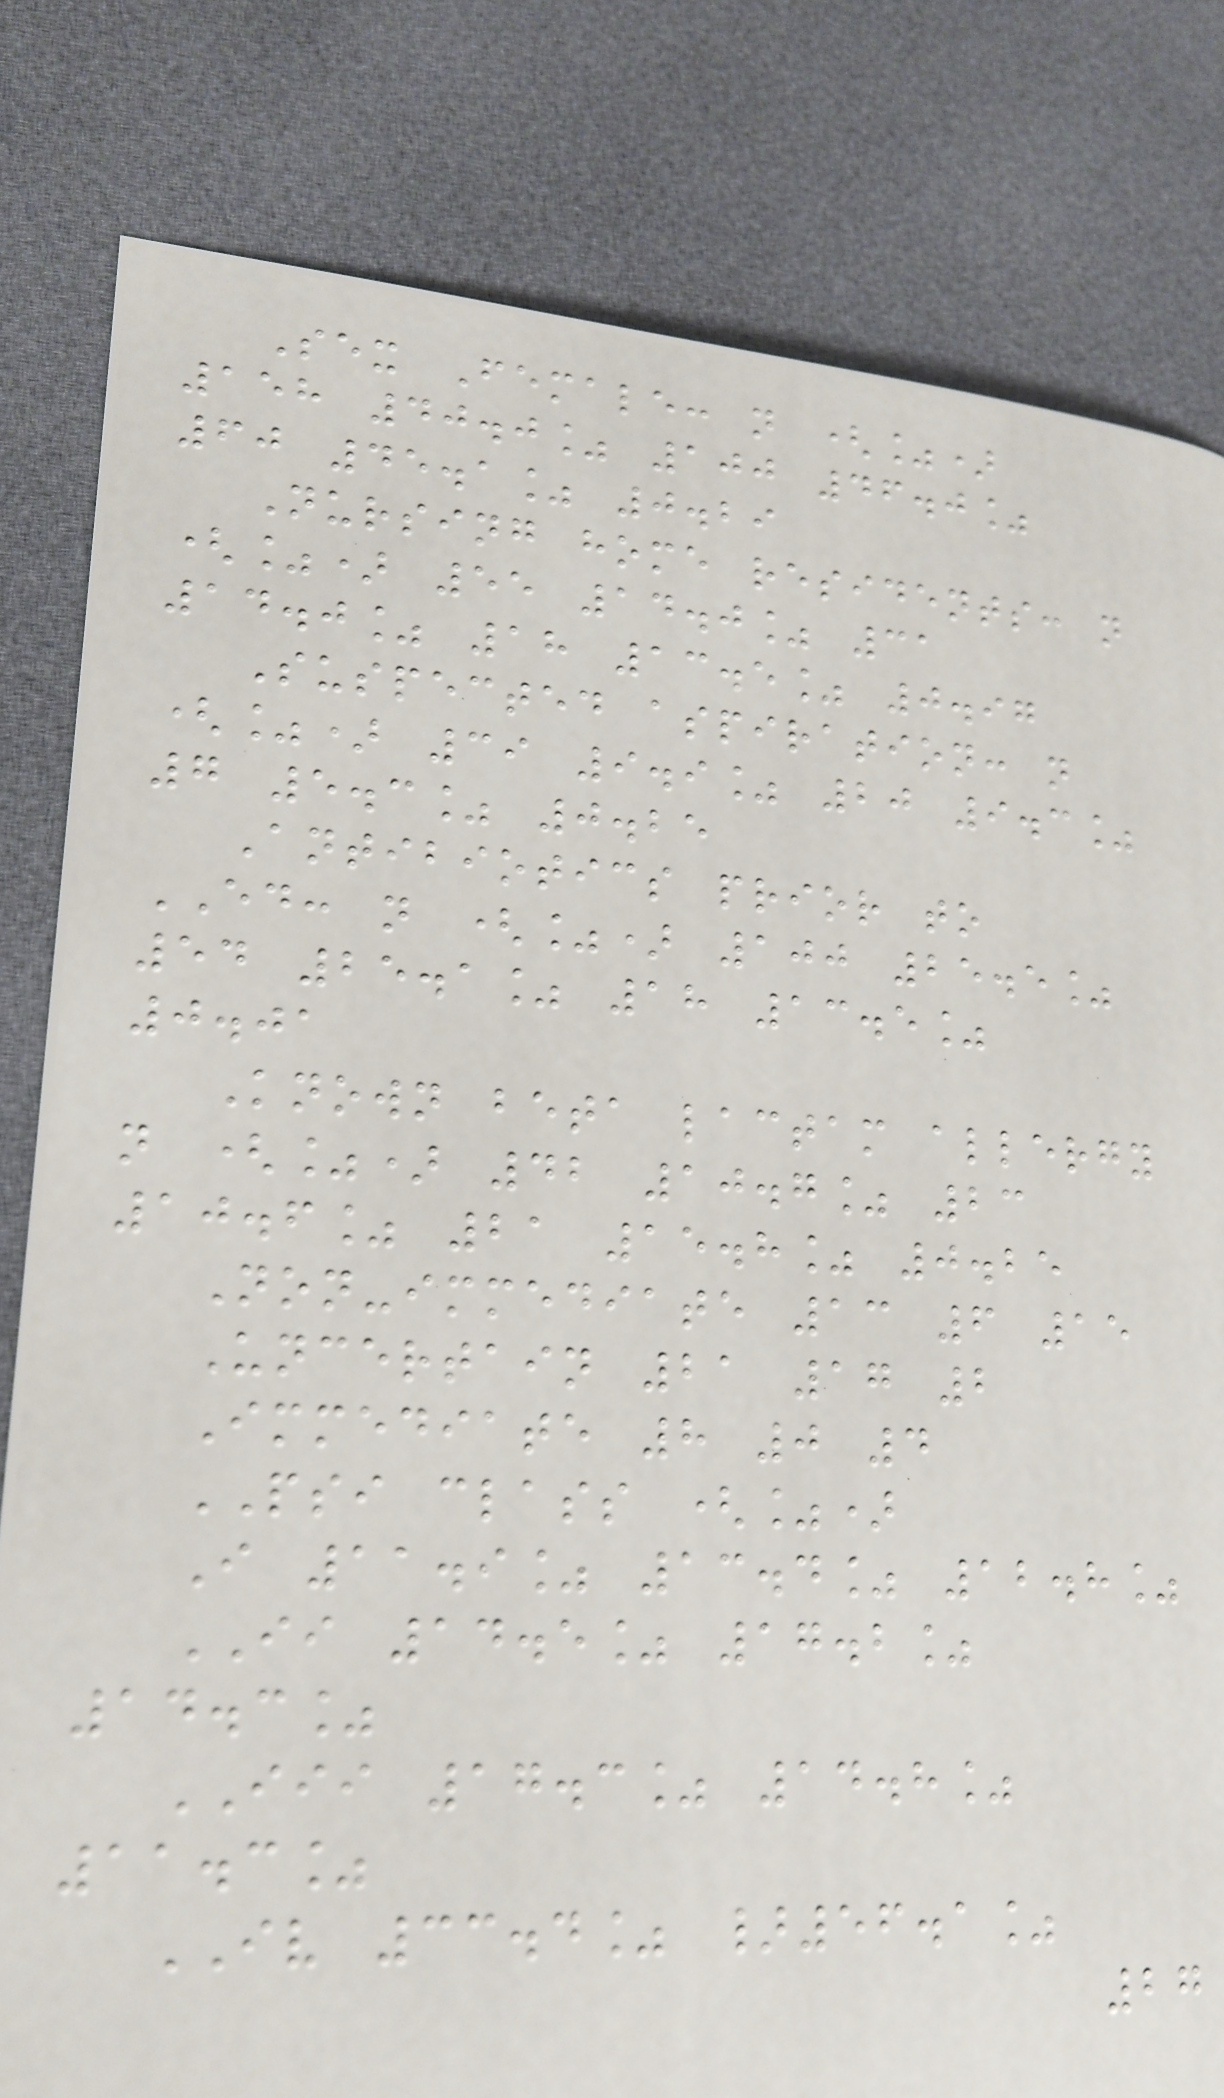Sex Female: n (%)
158 40.0% 100 46.0%
60 45.1% 0.29
Nursing home residents: n
(%) 55 14.0% 31
14.0% 18 13.5% 0.97
Suspected aspiration: n
(%) 39 9.9% 20 9.3%
7 5.3% 0.25
Antibiotics prior to
ED: n (%) 100 25.5%
54 25.1% 18 13.5%
0.01
Known beta lactam allergy
n (%) 42 10.7% 23
10.6% 21 15.8% 0.25
Non-immediate 13 6 15
Uncertain 21 17 2
Immediate 8 0 4
PSI class (%)
I 11.9% 13.4% 12.8%
II 14.5% 17.2%
14.3%
III 17.3% 14.8%
11.3%
IV 33.4% }56.1%
27
